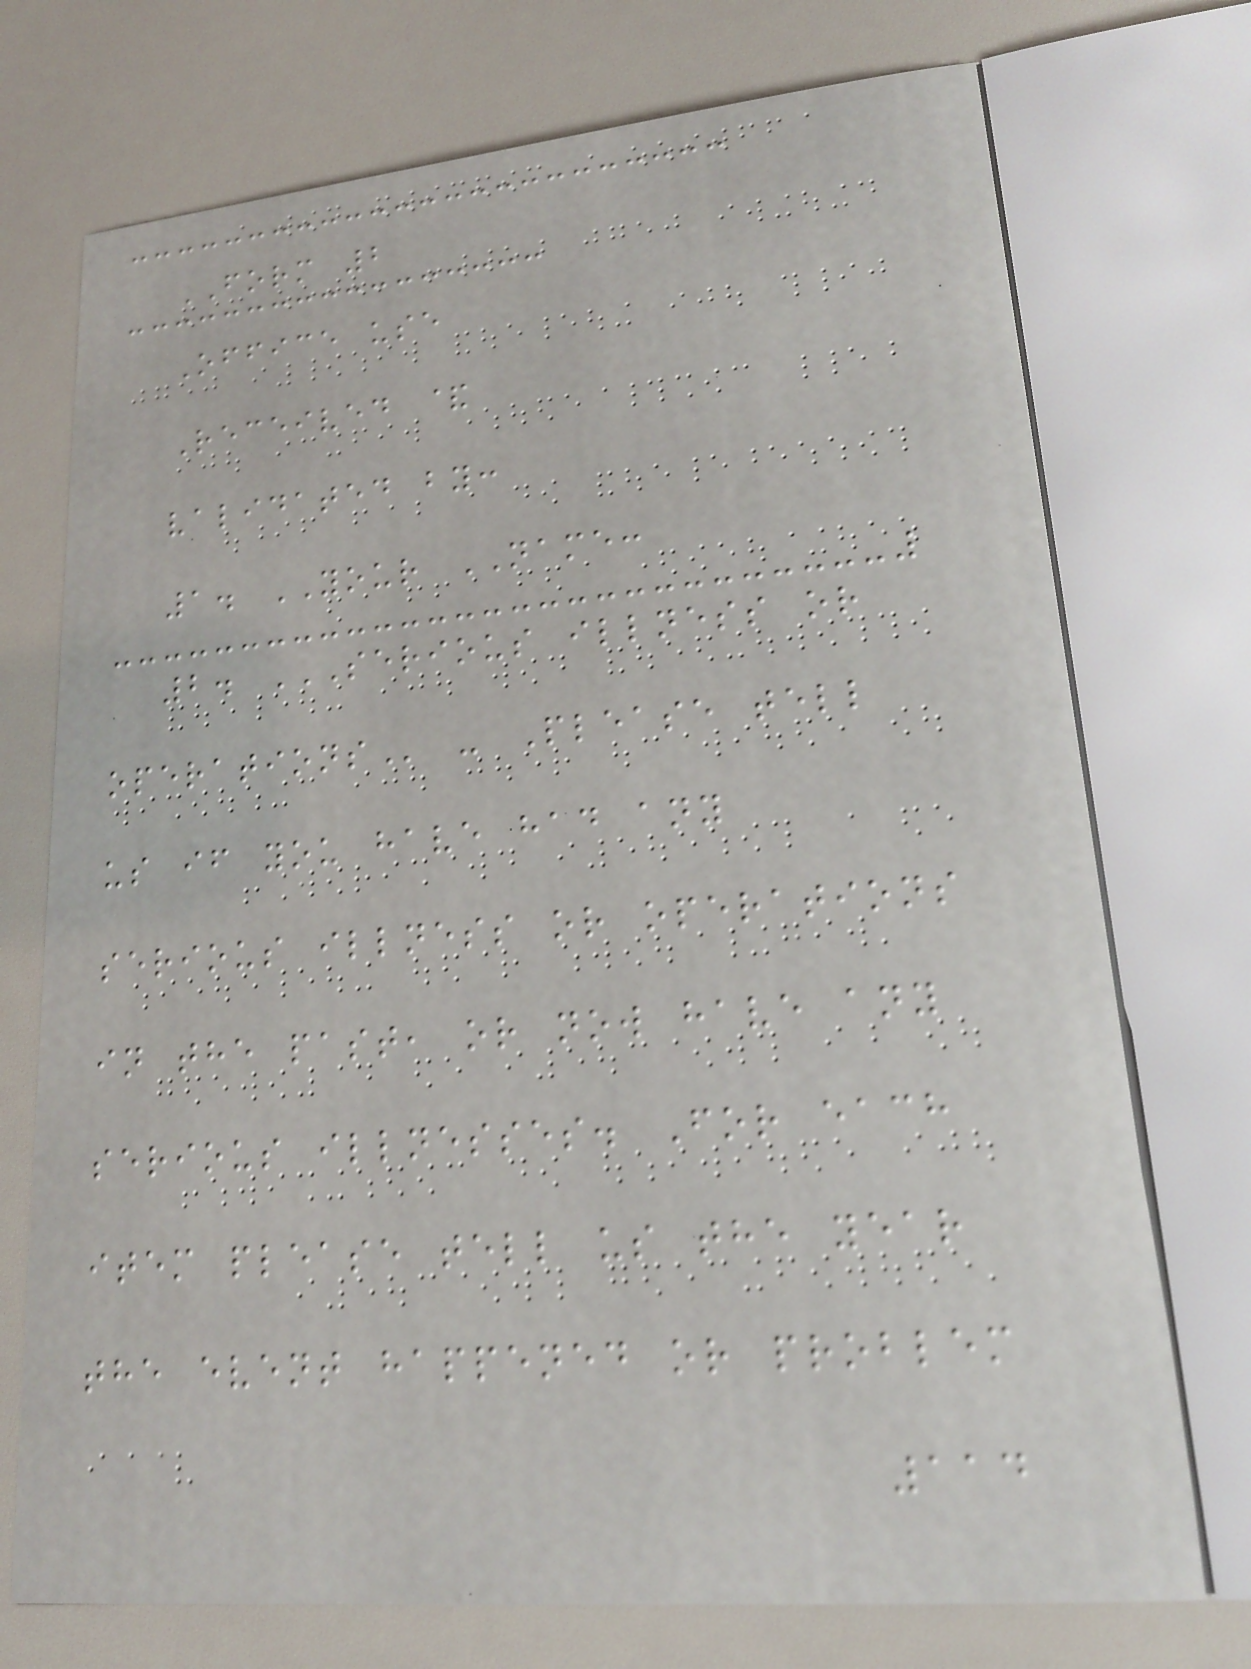FORM 2
Office use
Received &
validated by:
1. YOUR NAME:
2. SERIOUS ILLNESS OR
OPERATIONS - Please tell
us if you have had any
serious illness or operations
in the past, or now have any
serious illnesses. For each
item please tell us the year
the event happened or problem
114
